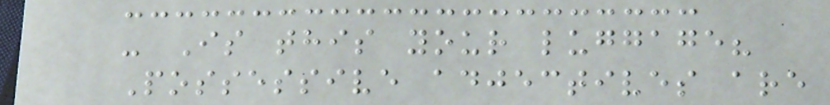- Is this your luggage?
Possessive adjectives are
